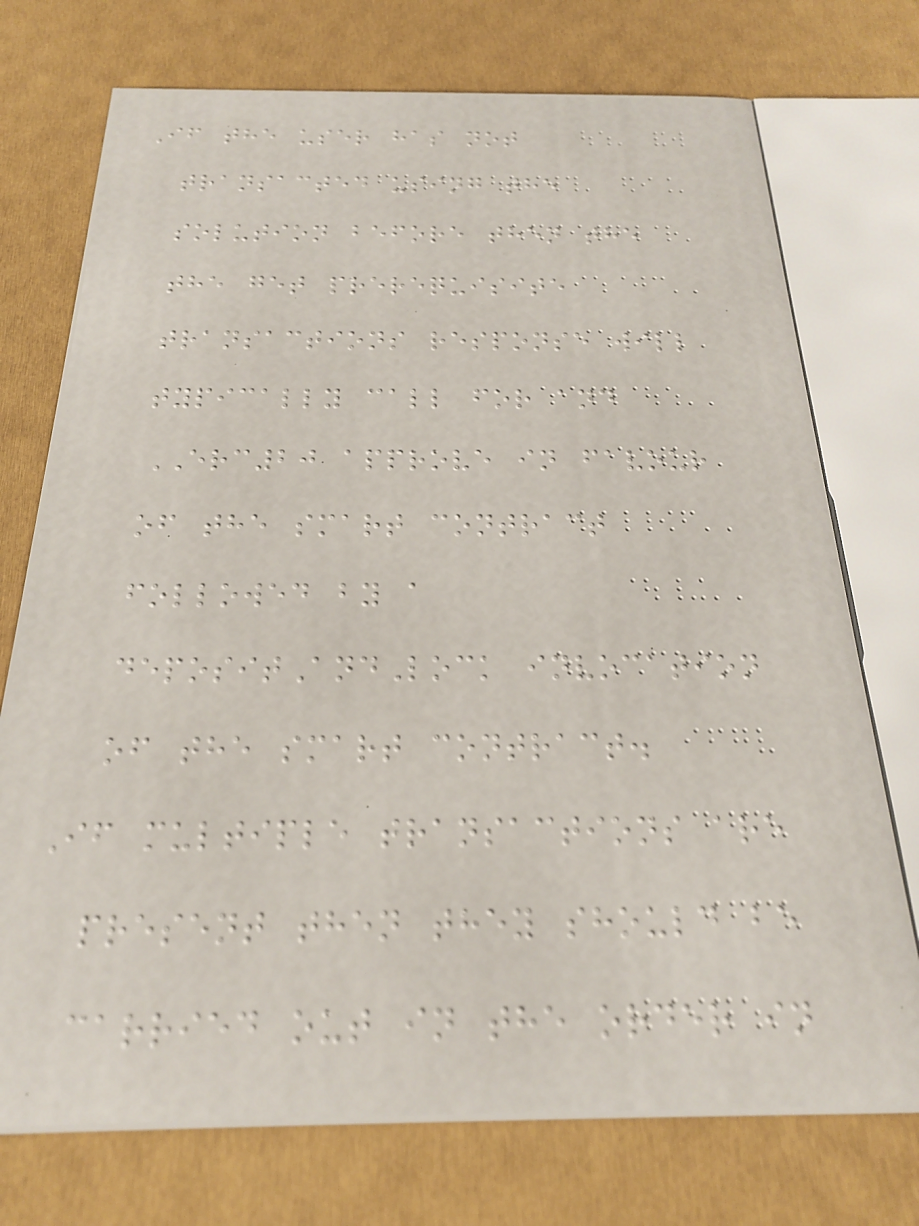If the user has not
transacted using the
solution before then the
the get prerequisite
transactions response will
typically call for and
ERC20 approve in favour
of the smart contract
followed by a
depositAndLock invocation
of the smart contract.
If multiple transactions are
present then they should be
carried out in the order in
